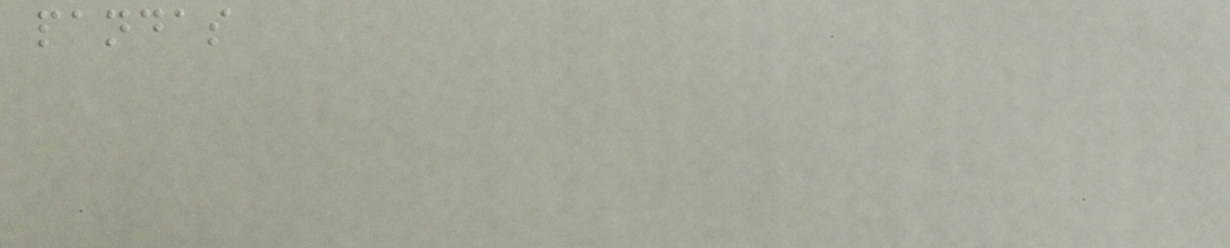pandas
